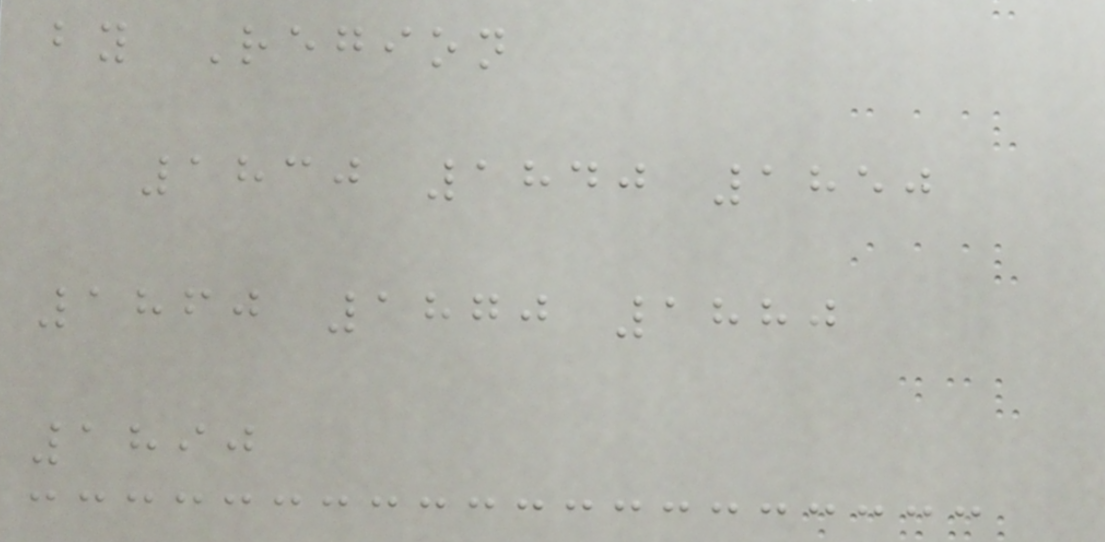by Region
1830 1840 1850
1860 1870 1880
1890
